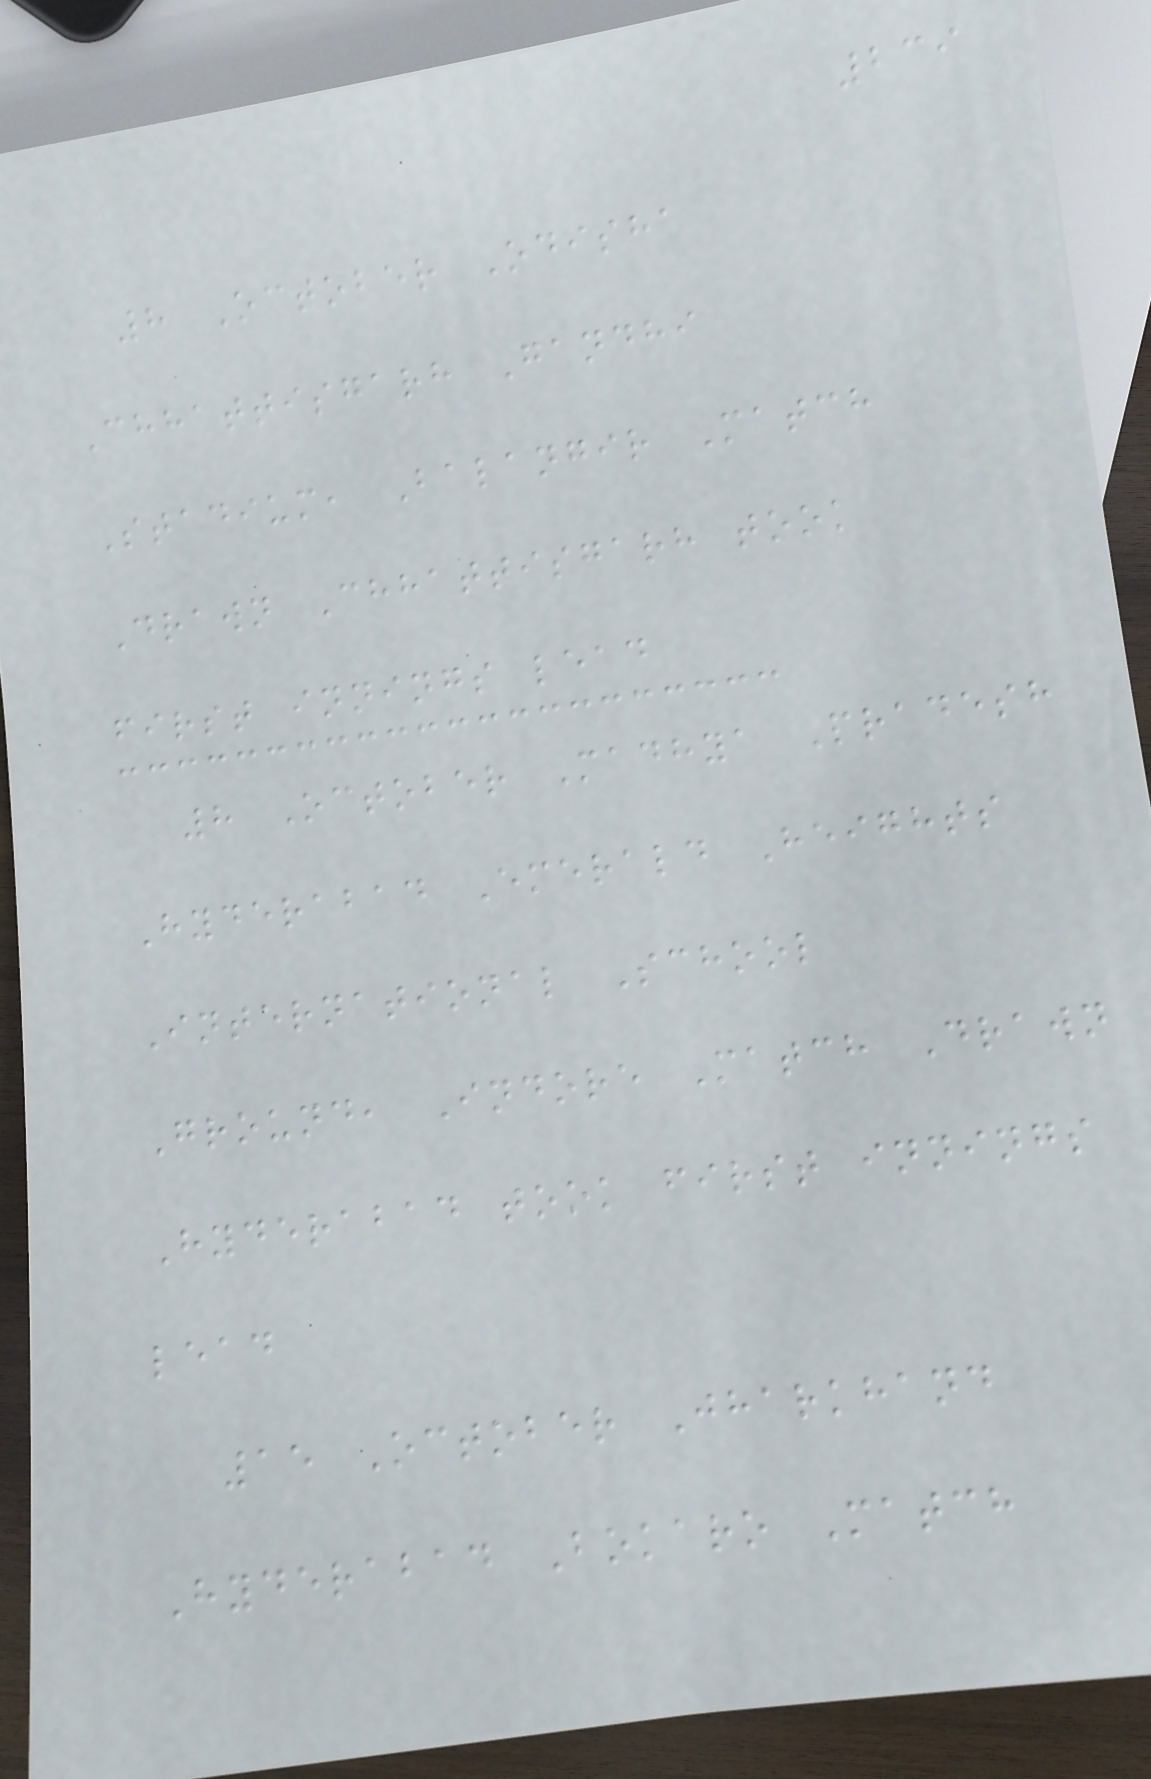239
8 October Odisha
Chhattisgarh Gandhi
Stadium, Balangir Match
Drawn Chhattisgarh took
first innings lead
8 October Madhya Pradesh
Hyderabad Emerald Heights
International School
Ground, Indore Match Drawn
Hyderabad took first innings
lead
15 October Jharkhand
Hyderabad Bokaro Match
